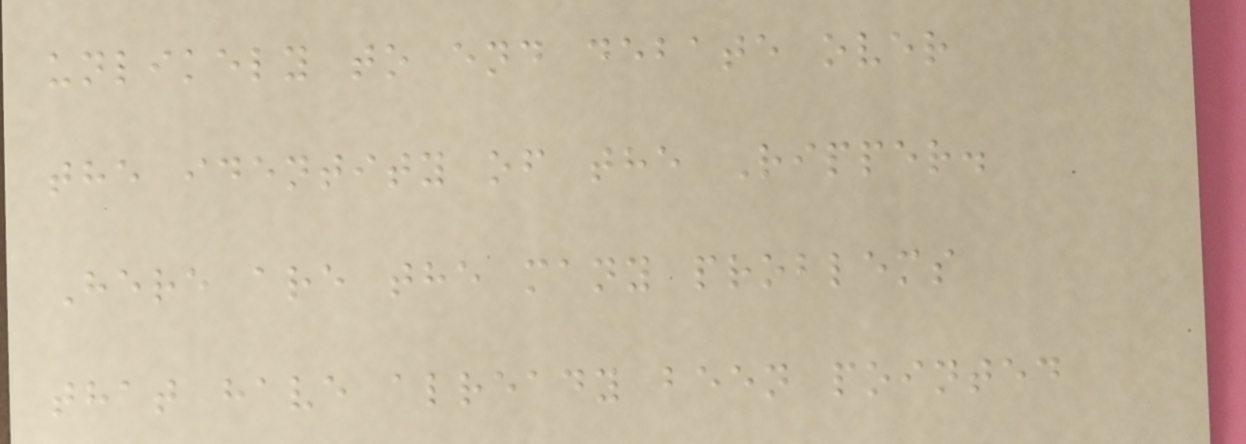unlikely to end debate over
the identity of the Ripper.
Here are the many problems
that have already been pointed
